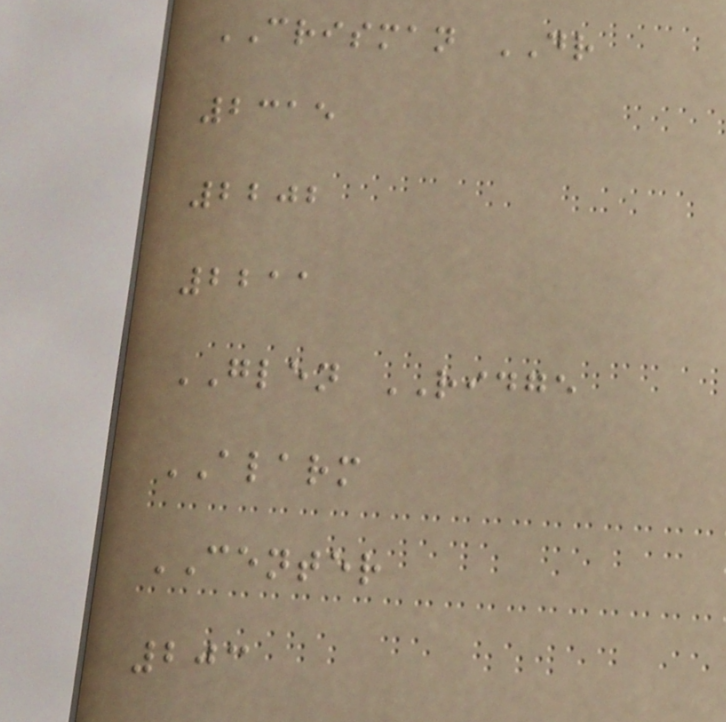CRISMAN DR
2315
2202
2211
GLEN RIDGE
ALARM
CENTER
203
